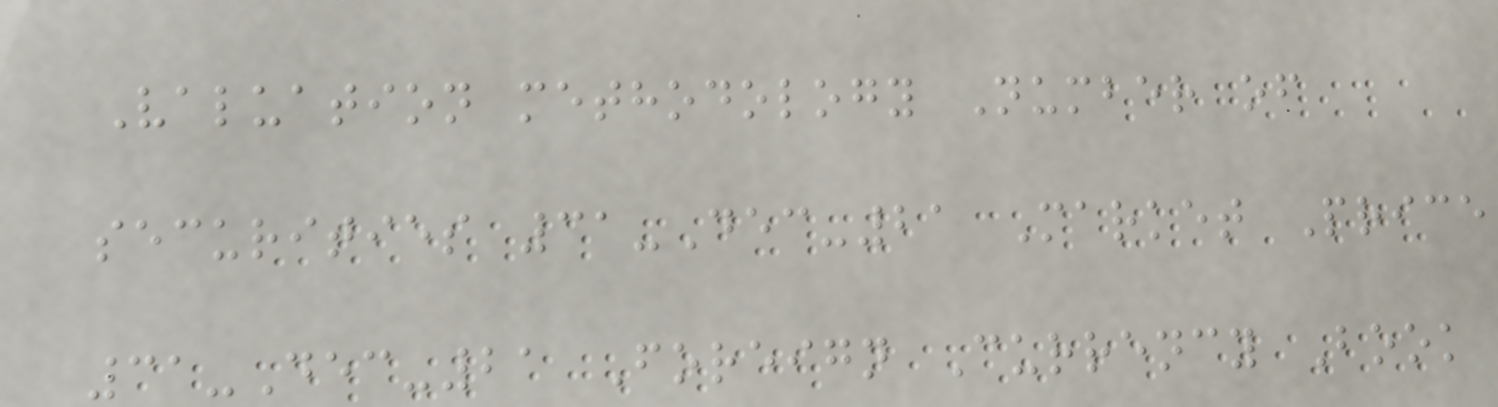Valuation methodology Number of
securities 31-Dec-21 Market Price
31-Dec-21 Foreign Currency Book
